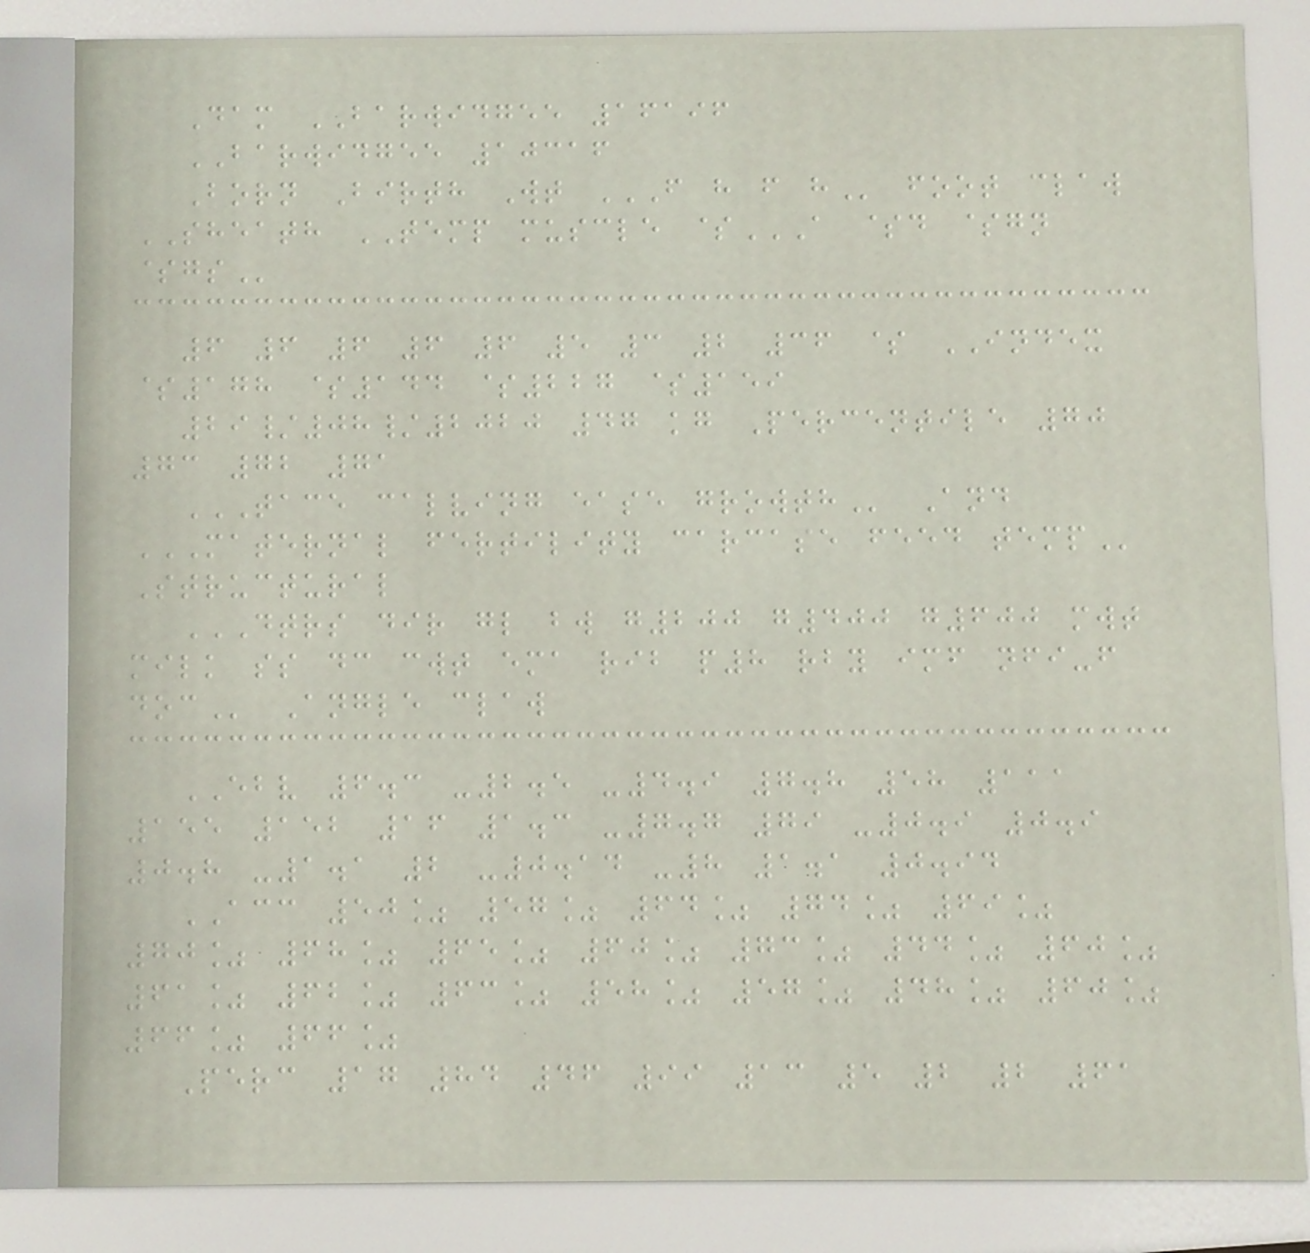Dam BARWIDGEE 16196
BARWIDGEE 10316
Born Birth Wt F H F H foot claw
SHEATH TEMP muscle $A $D $GN
$GS
6 6 6 6 6 5 3 2 36 $ INDEX
$178 $144 $227 $159
29/08/2020 47 kg Percentile 70
73 72 71
TACE CALVING EASE GROWTH And
MATERNAL FERTILITY CARCASE FEED TEMP
Structural
DTRS DIR GL BW G200 G400 G600 MWT
MILK SS DC CWT EMA RIB P8 RBY IMF NFI-F
DOC Angle claw
EBV 6.3 -2.5 -4.9 7.8 58 111
155 152 16 1.3 -7.7 79 -0.9 0.9
0.8 -1.1 2 -0.14 -8 1.1 0.94
ACC 50% 57% 64% 74% 69%
70% 68% 65% 60% 73% 44% 60%
61% 62% 63% 58% 57% 48% 60%
66% 66%
Perc 17 84 46 99 13 5 2 2 61
